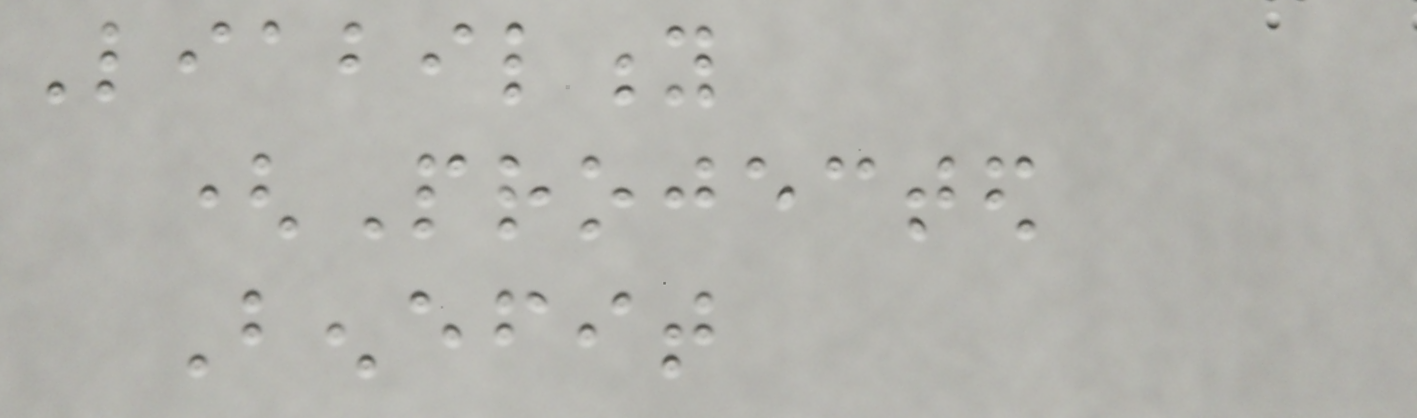Liability
(Projected
Benefit
